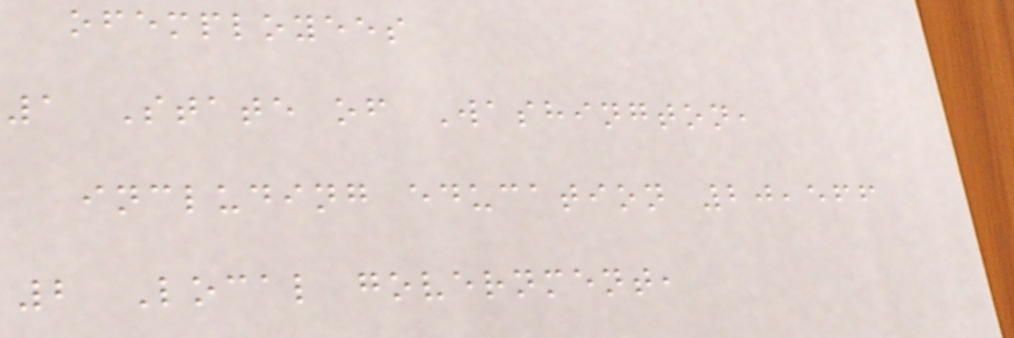ofemployees
1 State of Washington,
including education 20,566
2 Local government,
